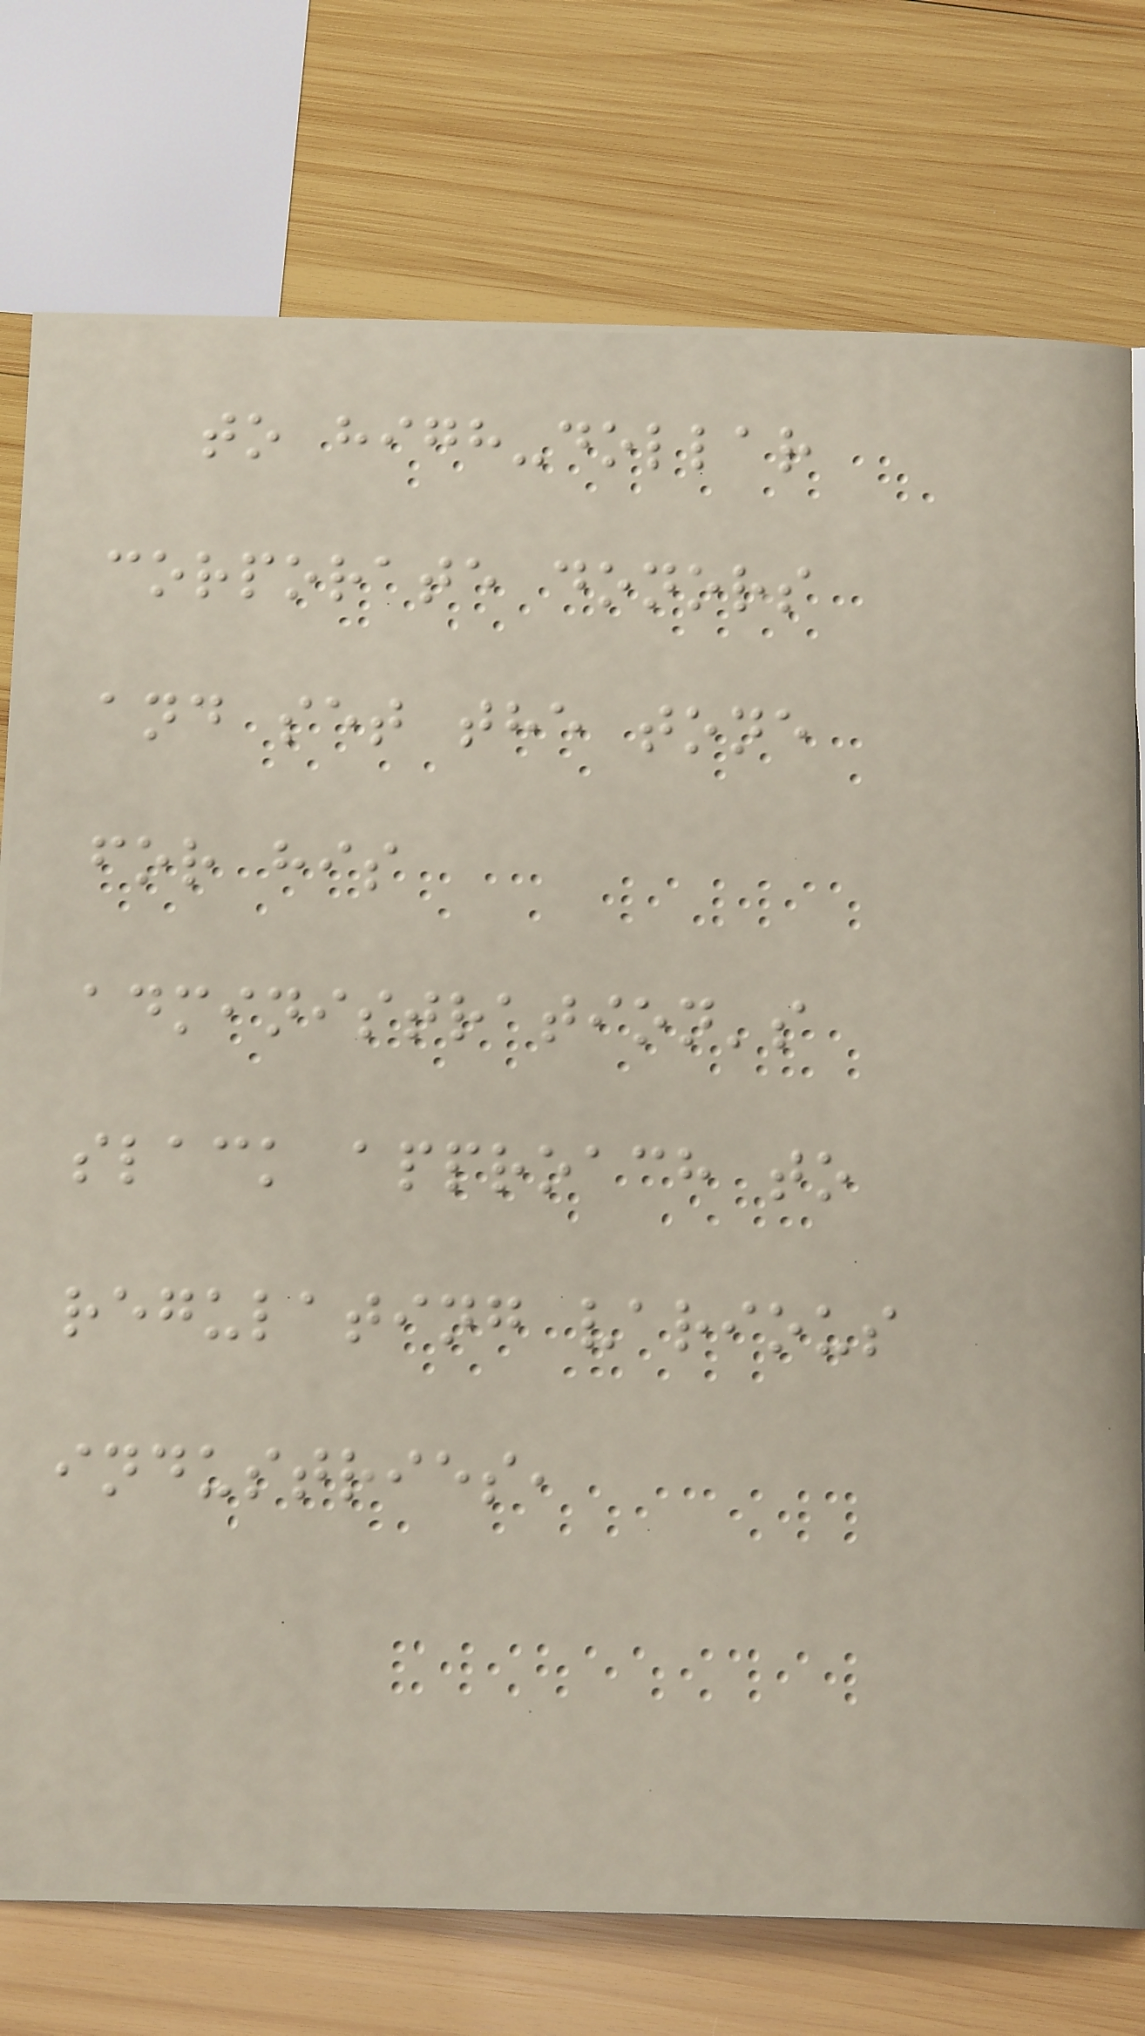to high-dollar
corporate donors
and set the tone
for his
administration's
slack approach to
regulating various
industries,
